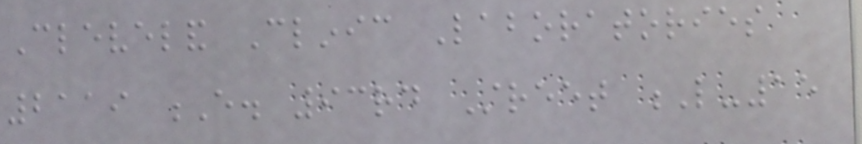Cleveland Clinic Laboratories
2119 E. 93rd Street L-15
